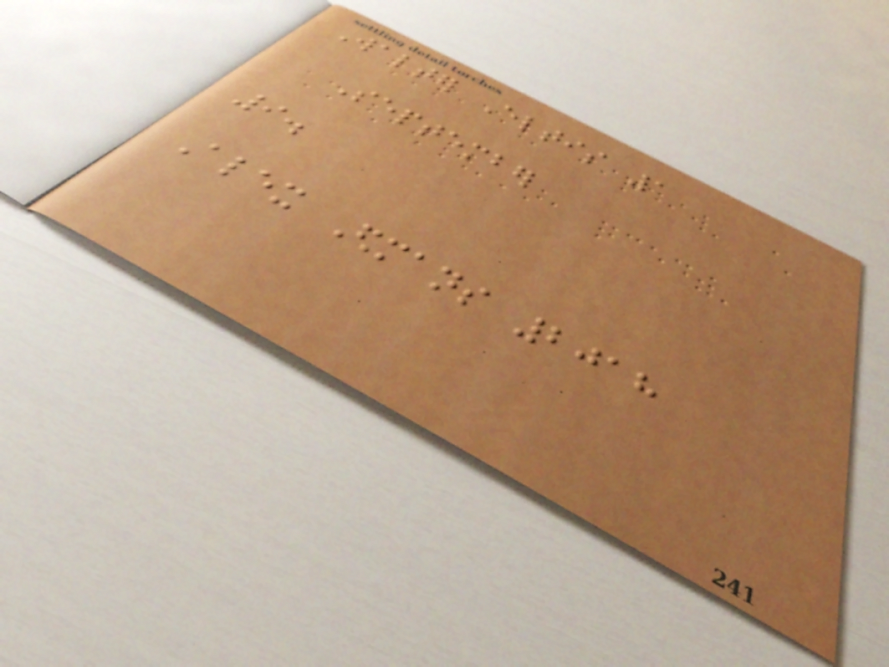Walter Eltis 1
September
9.
Alex Edmans 2018
